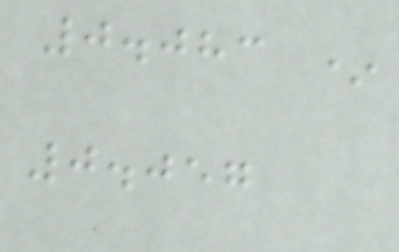0.083 *
0.057
